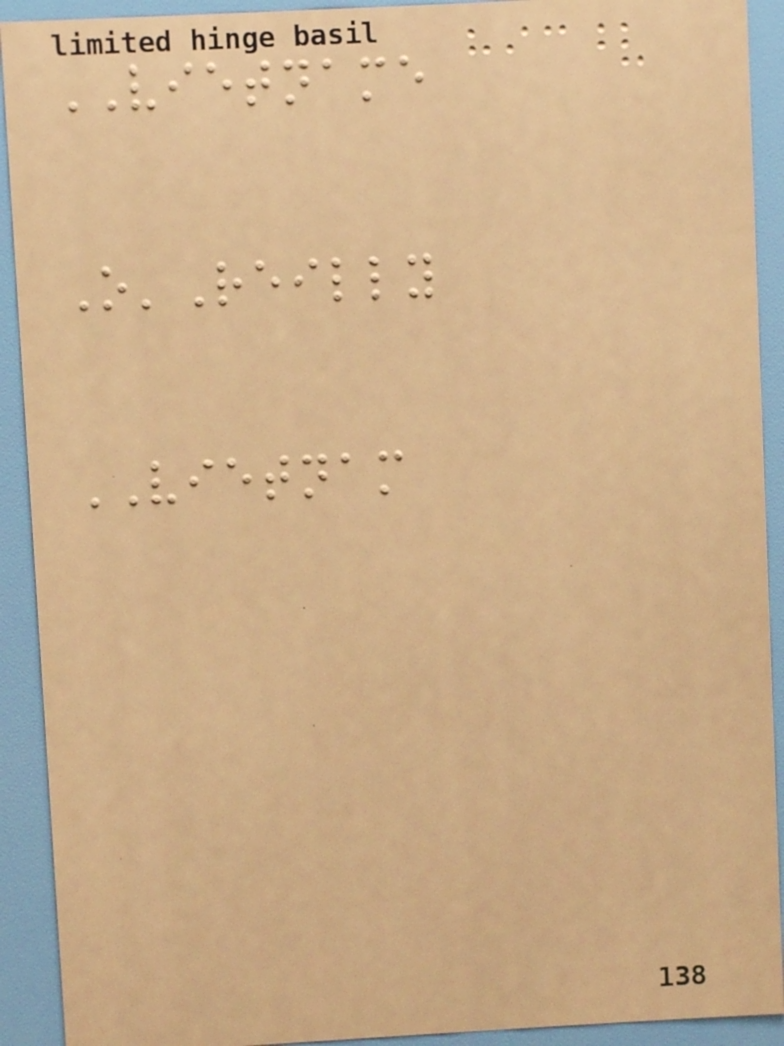VIETNAME
O'Reilly
VIETNAM
